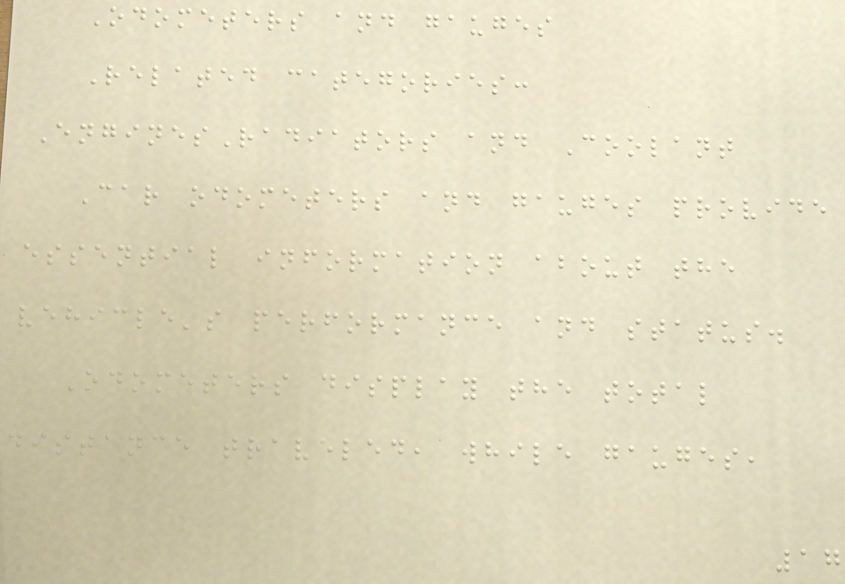Odometers and gauges
Related categories:
EnginesRadiators and Coolant
Car odometers and gauges provide
essential information about the
vehicle's performance and status.
Odometers display the total
distance traveled, while gauges,
17
